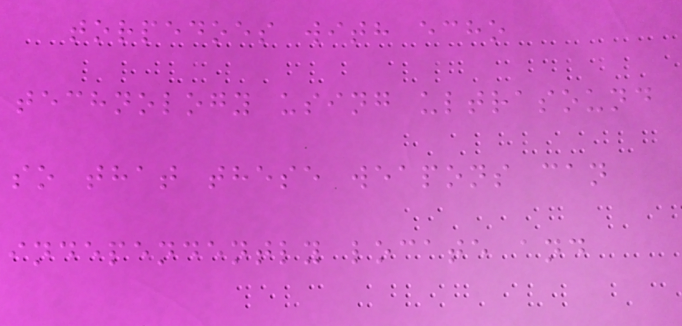torpedoes with echo
technology using ultrasound
so that these weapons can
independently locate and
